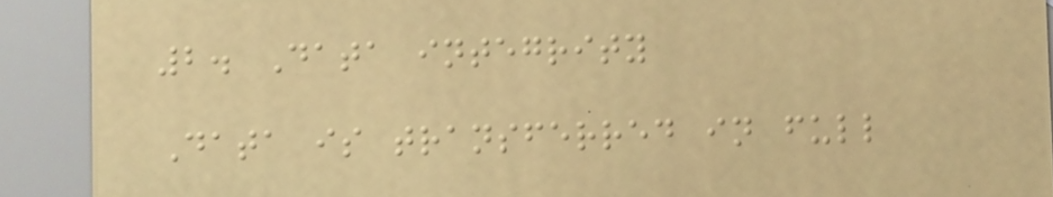2. Data integrity
Data is transferred in full
